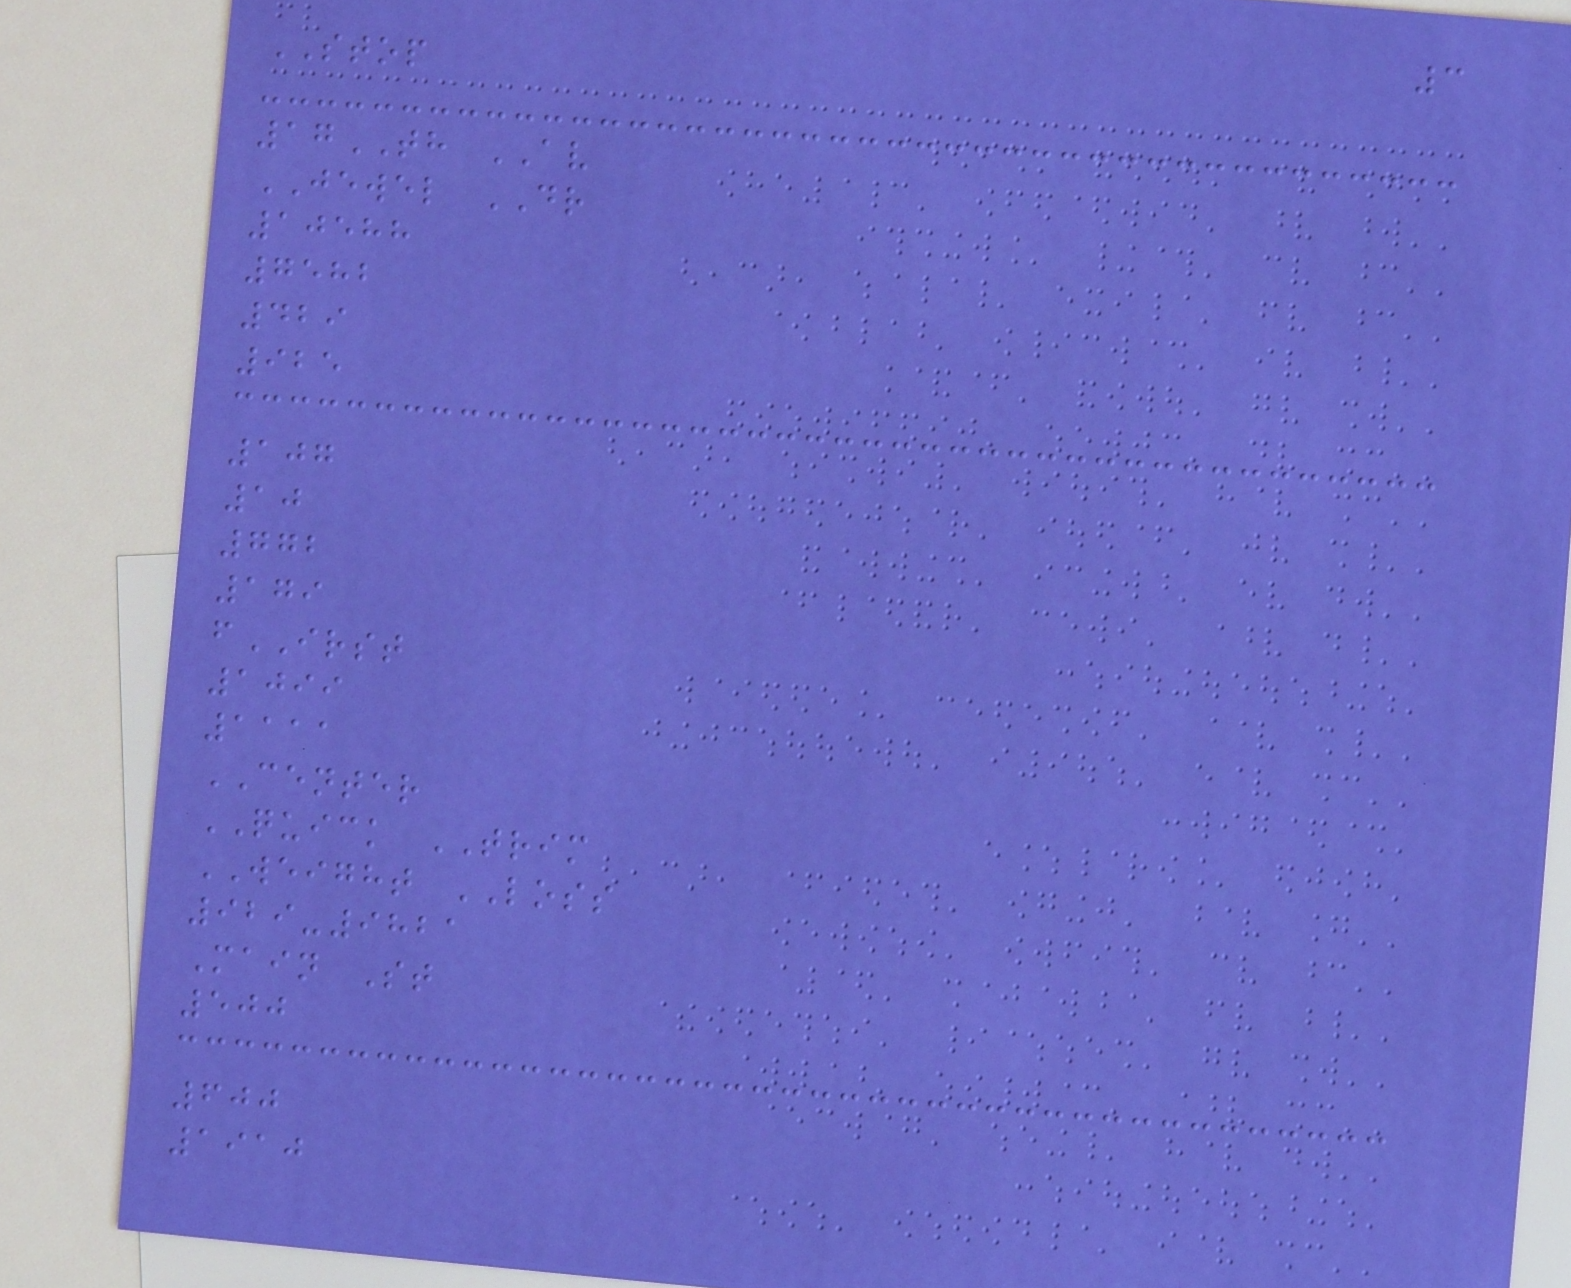3
STOP
17TH AV
JEWEL DR
10588
7582
429
925
107
10
772
179
fIRST
1099
1111
CENTER
QUICK TRIM
WEIGHT LOSS
929-9821
Main St
500
600
1910
